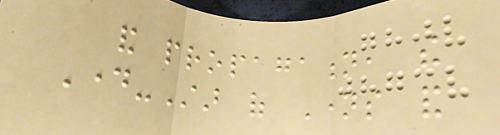and propagation, the
Day-Star of Names and
